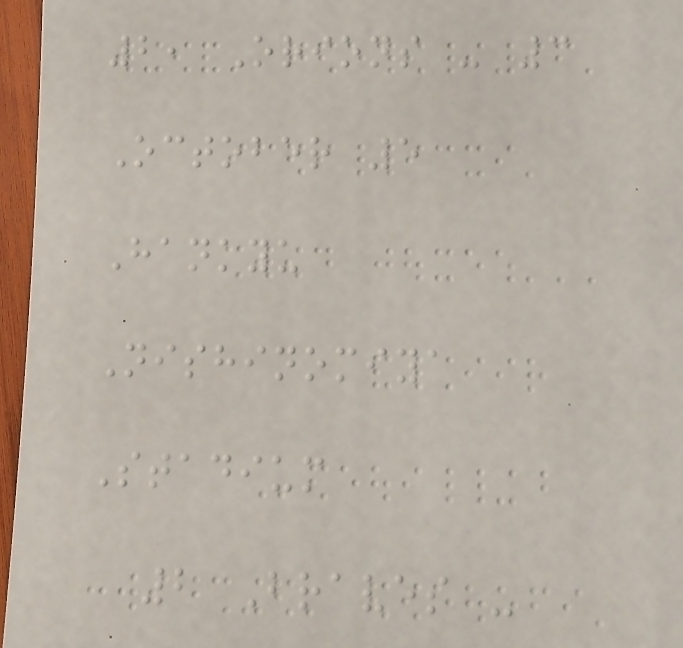2, Orions - 3
October 5
Hankyu
Nishinomiya
Stadium
2 Braves -
